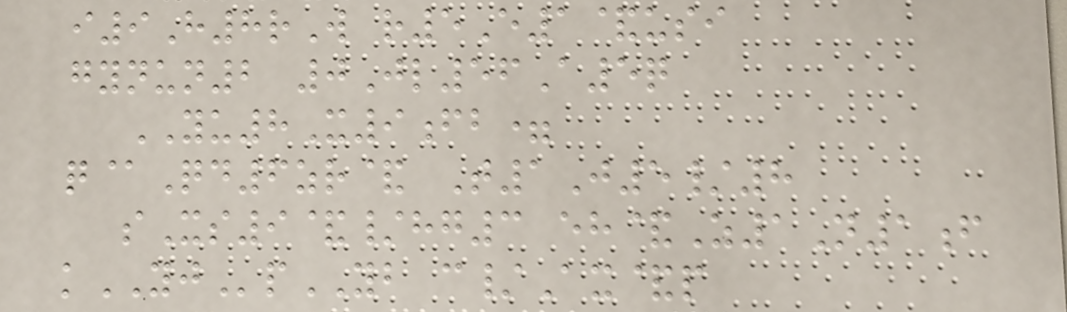i9H8rW r5E1&usi
gynun2 0Jl56A5q
YU8X9fb=
q@Qd6zr& T1J5/8
sXs9&/hg3 eh&Z1N1f
kYJpYB c/Ax&p
